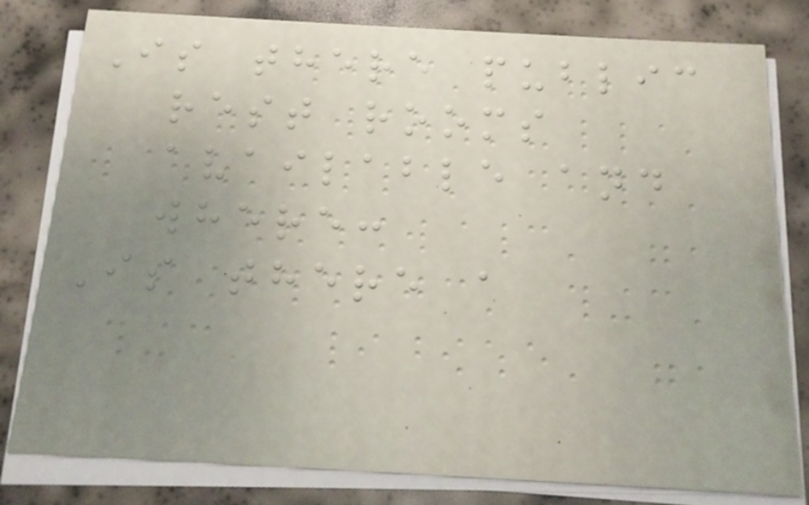Is there public
rest rooms
available and
where:
Is there a
